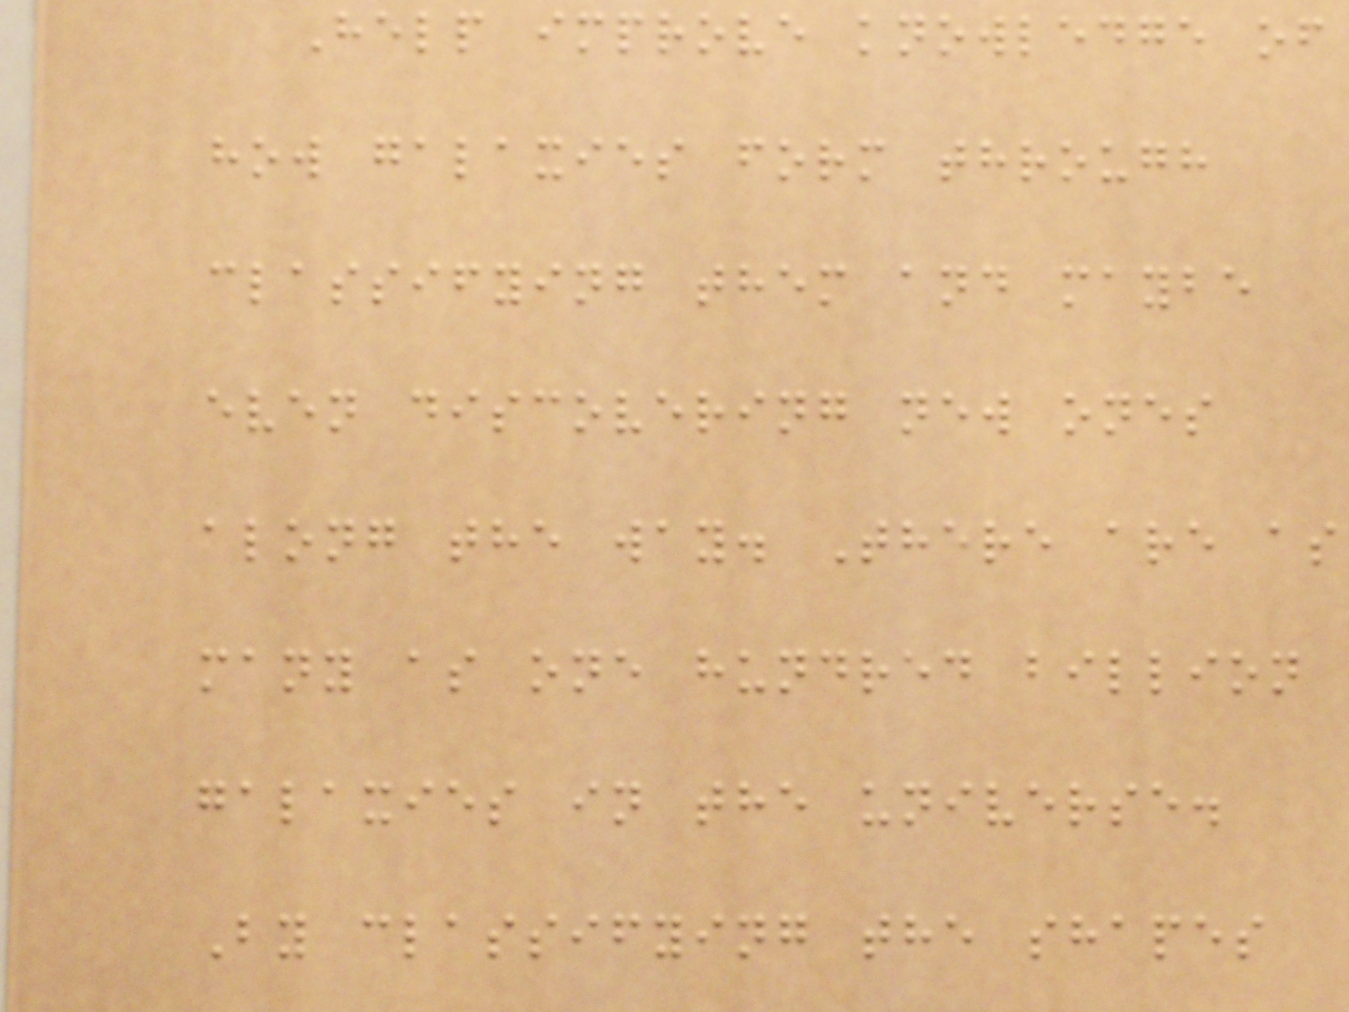Help improve knowledge of
how galaxies form through
classifying them and maybe
even discovering new ones
along the way. There are as
many as one hundred billion
galaxies in the universe.
By classifying the shapes
